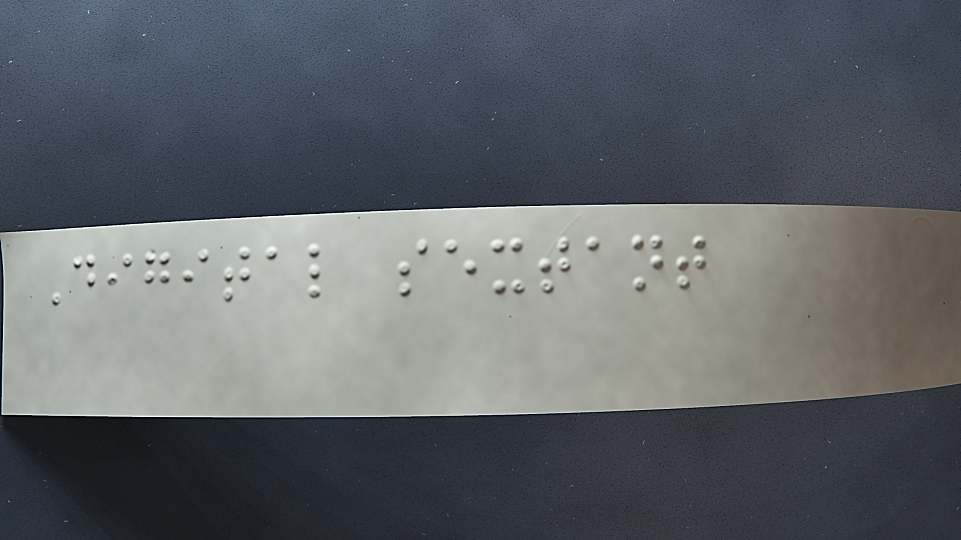Digital sextant
